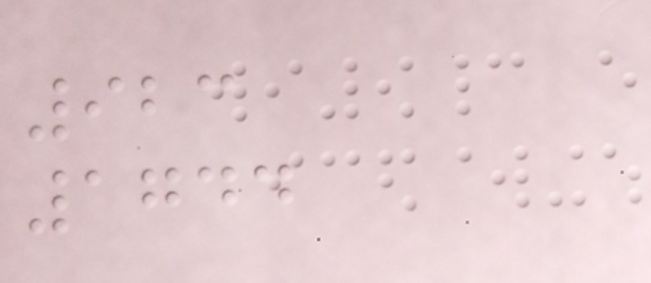923
1744
